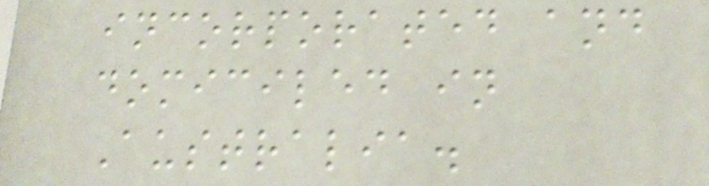incorporated and
domiciled in
Australia.
